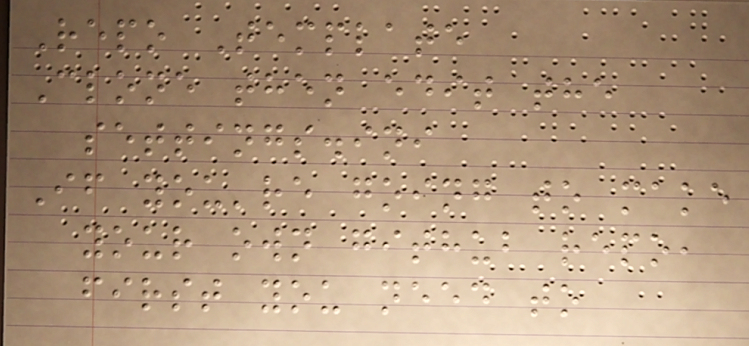Repo Template
Clone then edit the
settings.ini
If you're going to make
your own github repo,
first you need to
